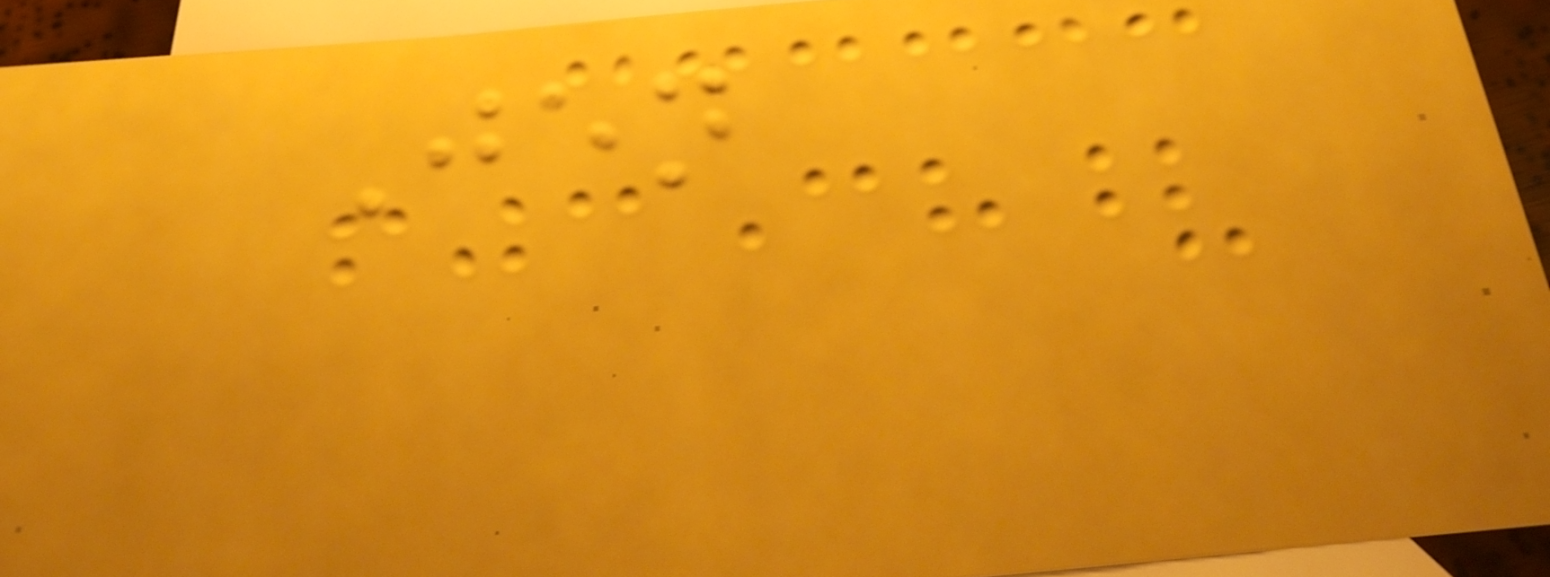Jen
